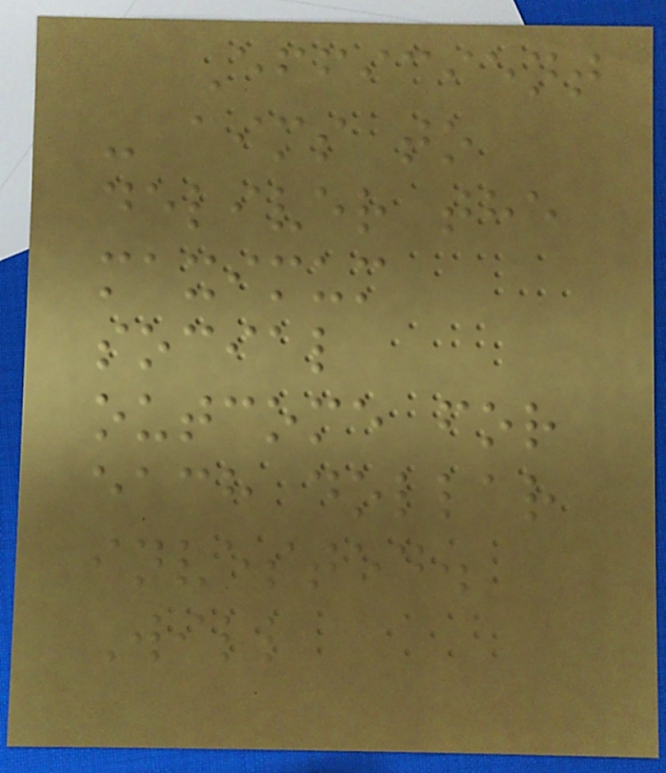Efficient
- aims to
deliver the
maximum
social
outcome for
each dollar
invested.
Will
